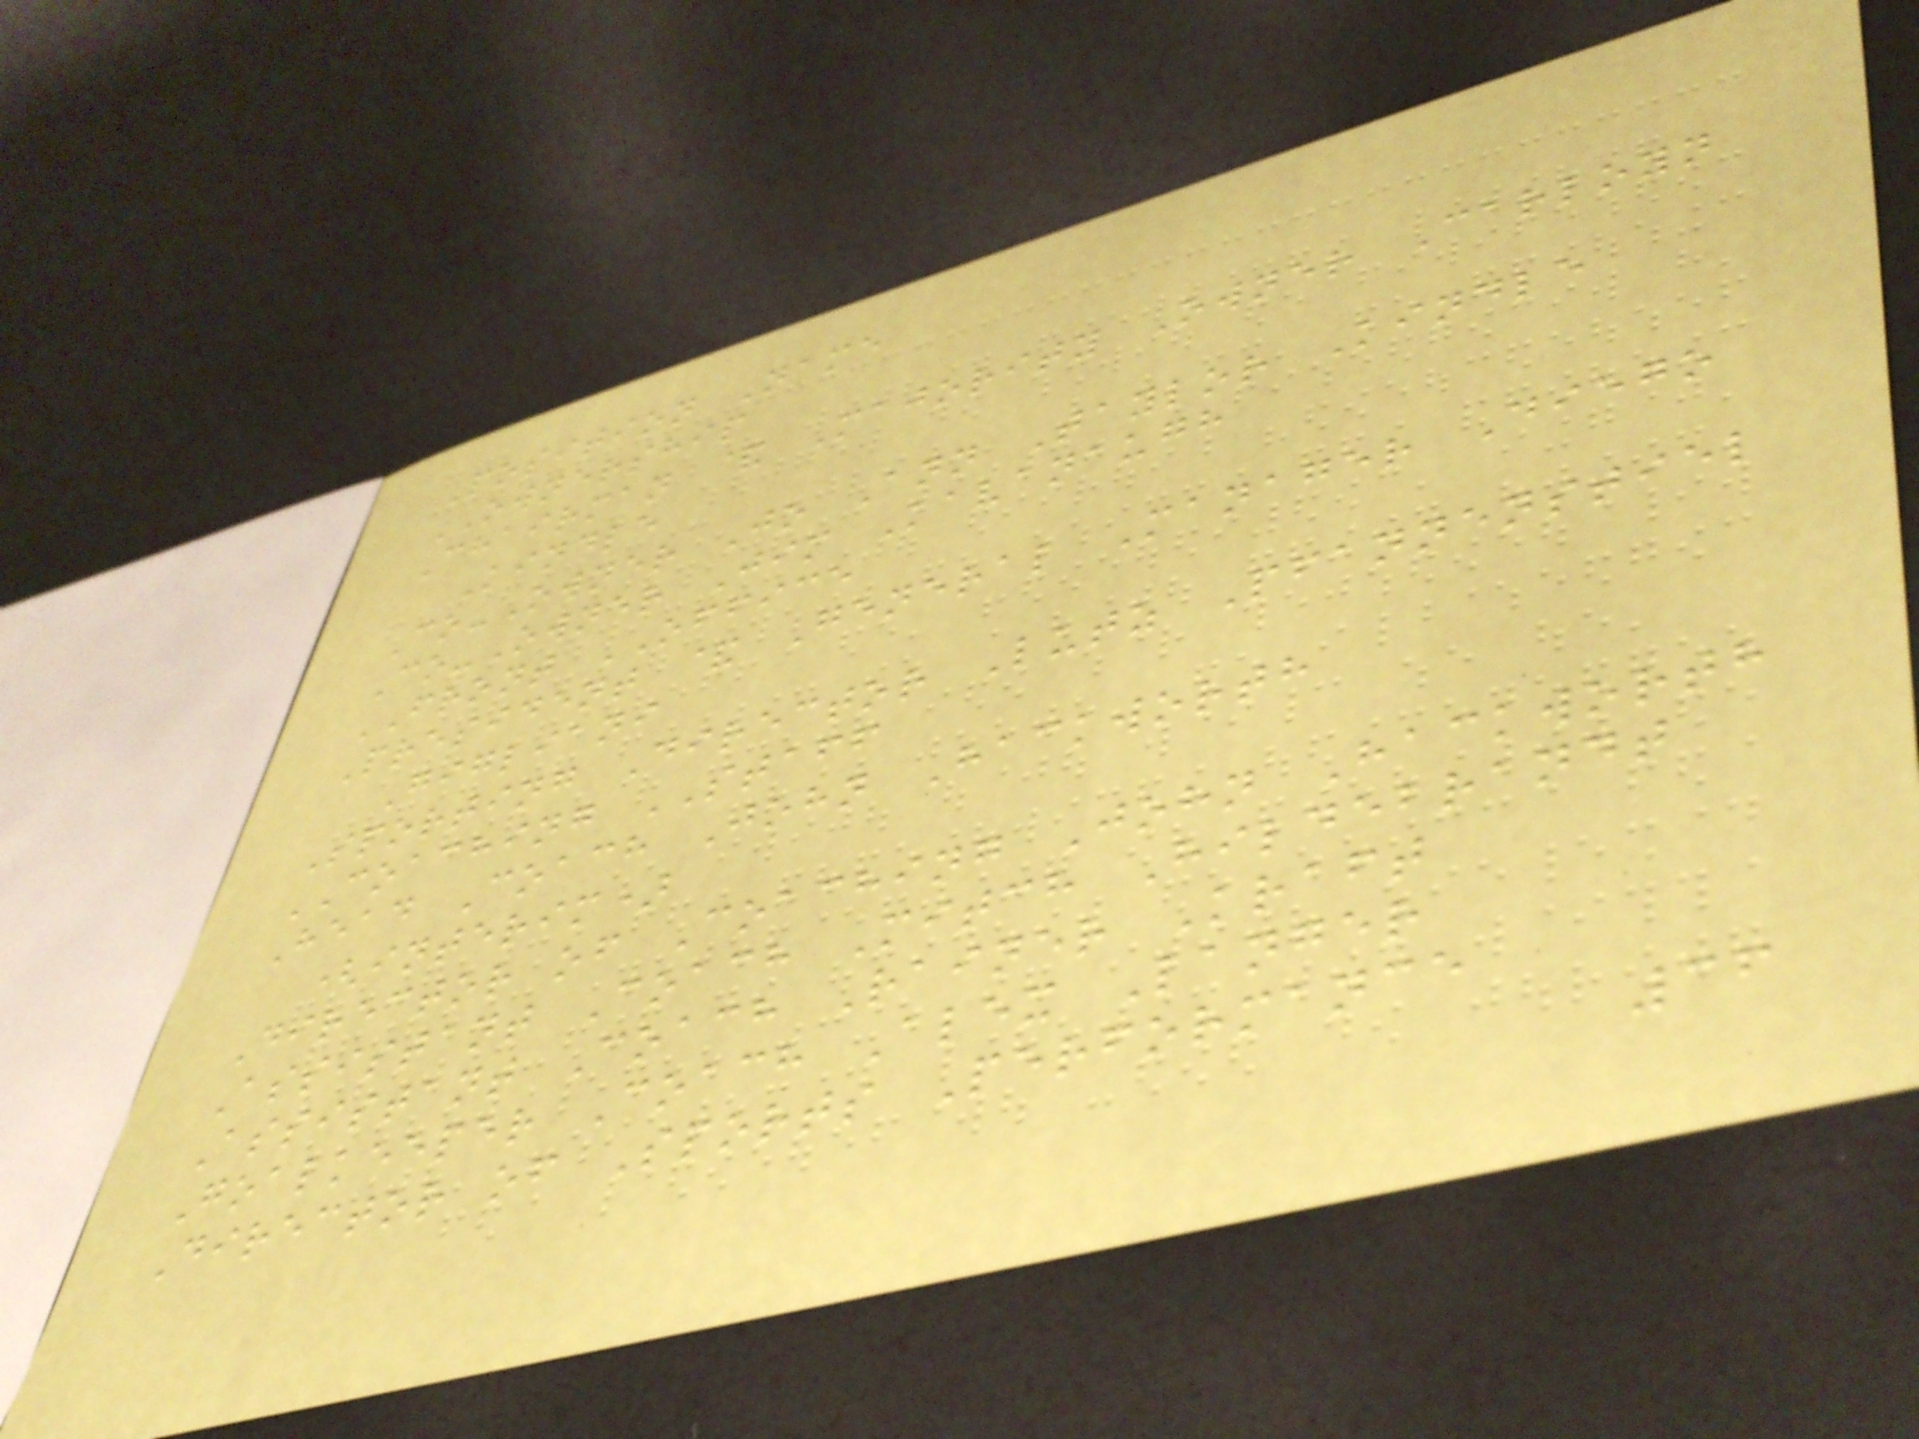Position Name
OWNERSHIP
Chairman & Majority Owner Carloyn
Kindle
Co-Owner Jo Ann Taylor Kindle
Co-Owner Jim Kavanaugh
FRONT OFFICE
President & General Manager Diego
Gigliani
Sporting Director Lutz Pfannenstiel
COACHING STAFF
Head Coach John Hackworth
(interim)
Director of Coaching John Hackworth
Assistant Coach Mitch Hildebrandt
Assistant Coach Rainer Kraft
Goalkeeper Coach Alex Langer
Director of Sports Performance
36
